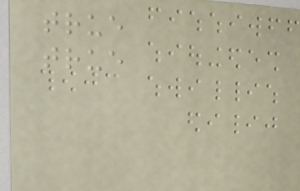true
true
